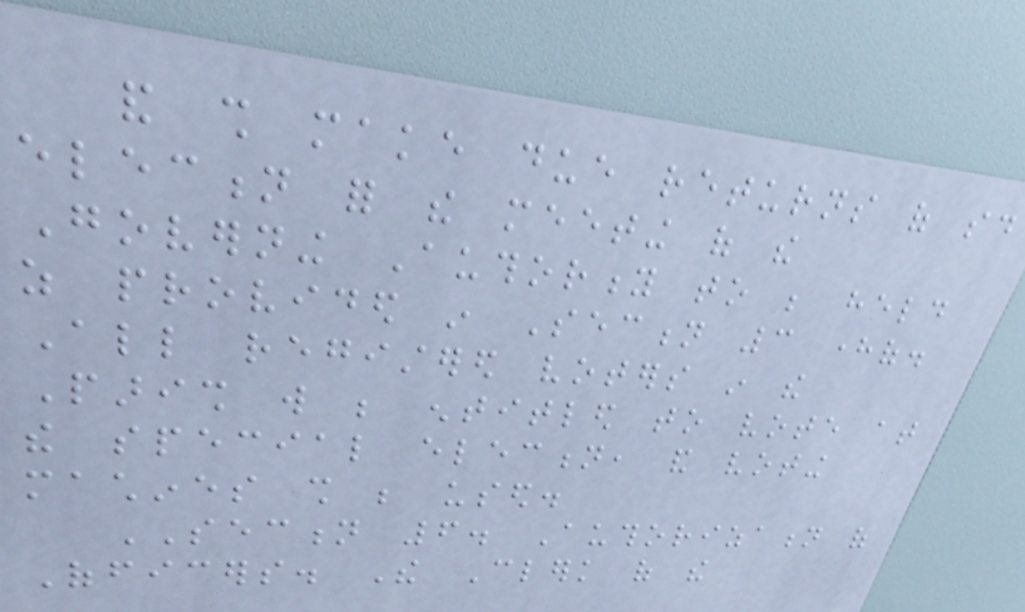and shall make due returns of said
election for the meeting of the
Governing Authority to be held
as provided in Section 3 hereof.
All registered voters in the
Parish will be entitled to vote at
the special election, and voting
machines shall be used.
SECTION 6. Authorization of
Officers. The Clerk of the
